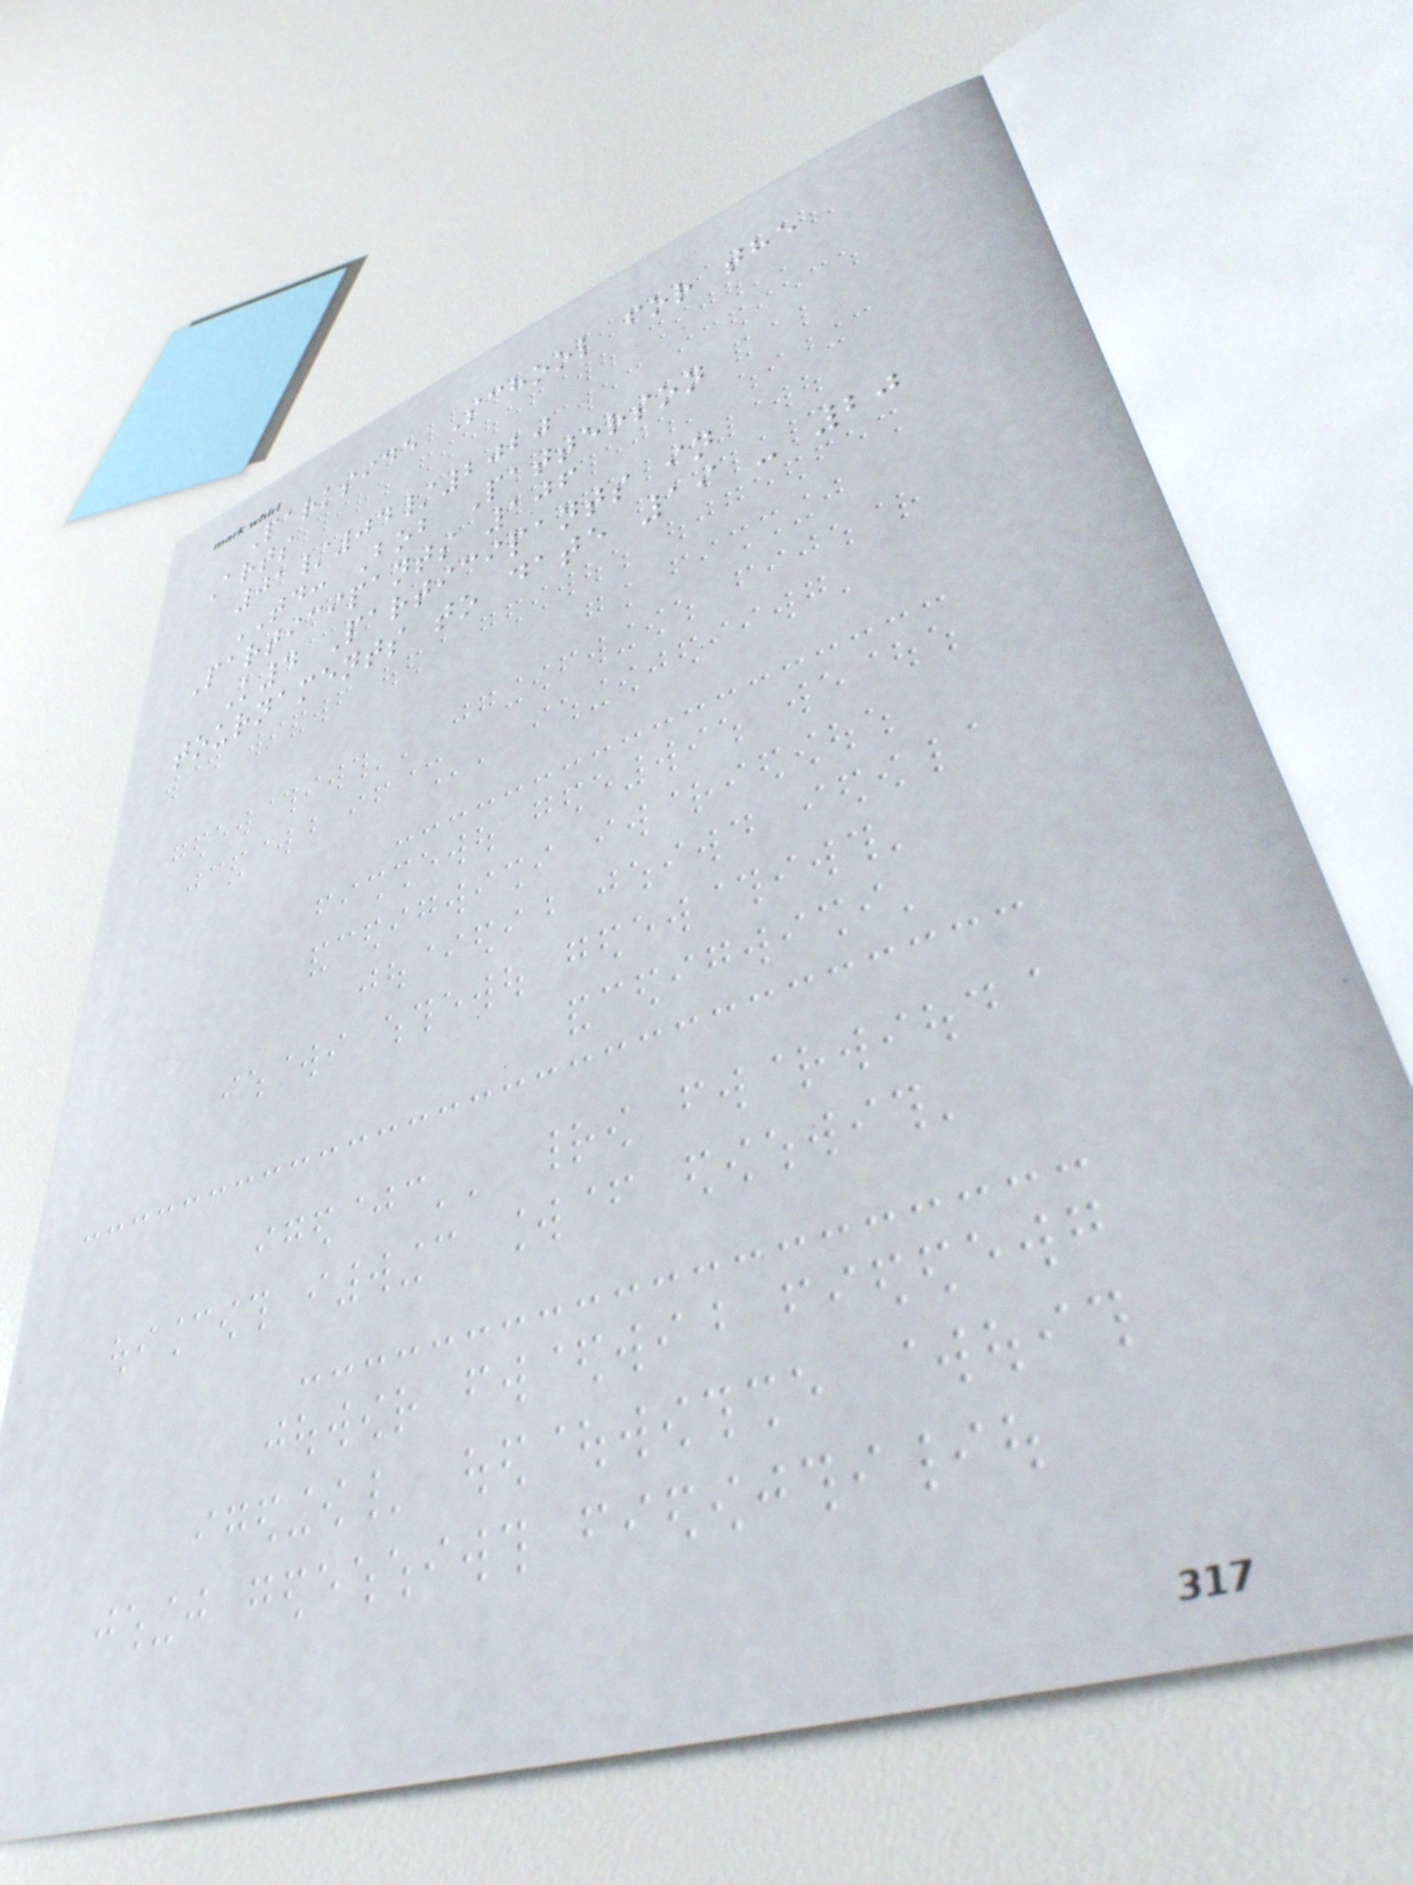Parkside School for the
Arts
01/04/2020
TD: Bob Patterson
Participants 106
K4 Participants in
tournaments to date 19 - 20
